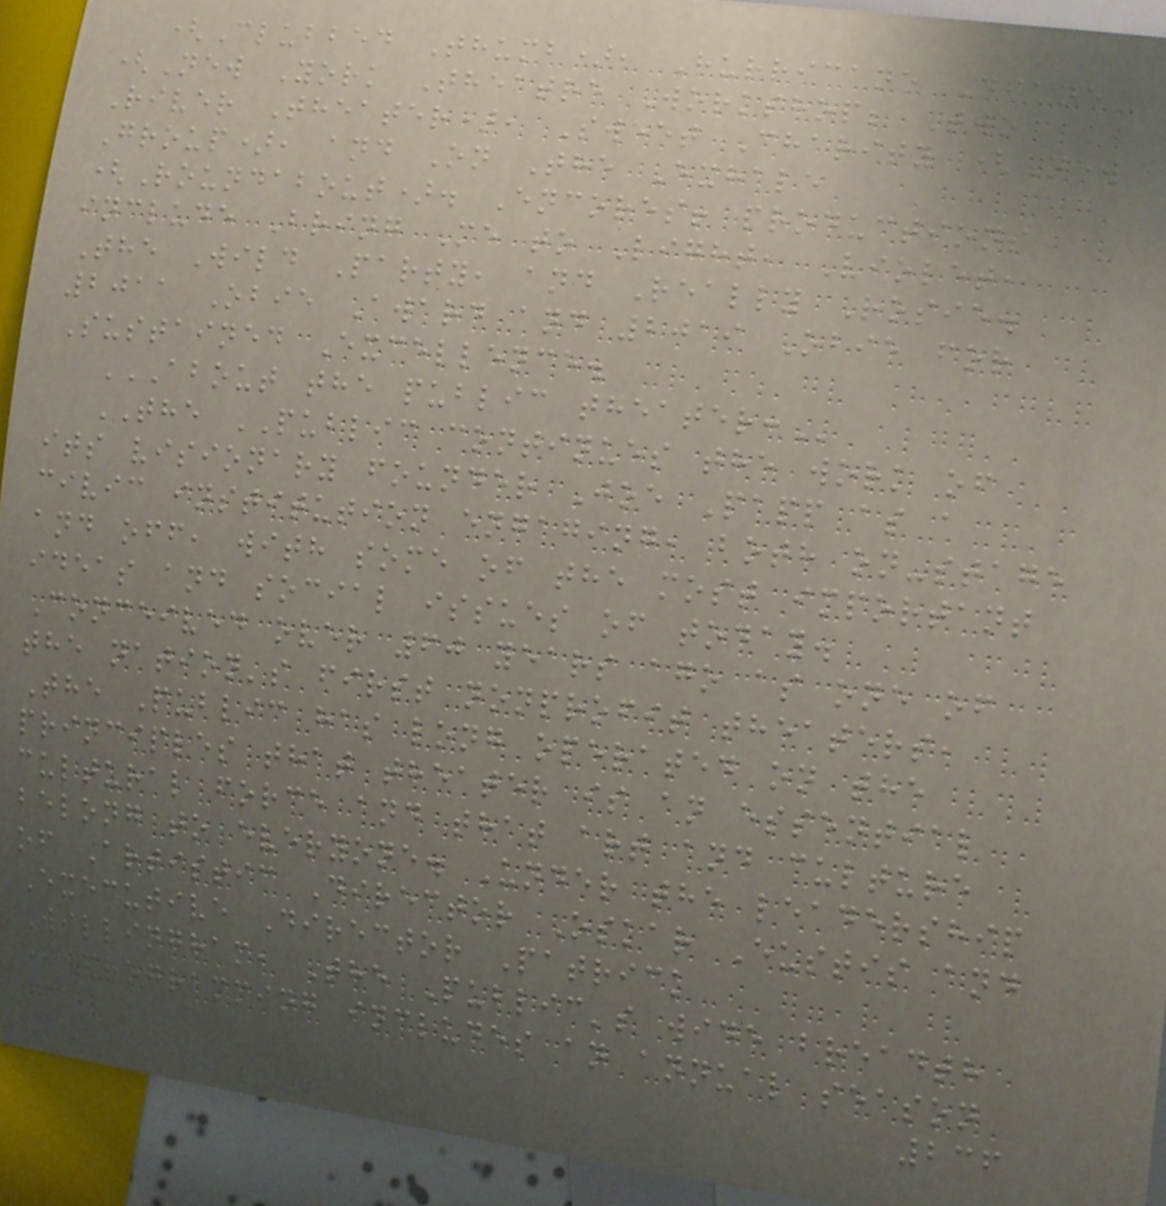(Clubbed Thumb), Hurricane Diane
(New York Theatre Workshop; Two
River Theater), Sweet Charity (New
Group), and On The Exhale
(Roundabout). Encores! productions
include Bring Me to Light, Violet,
The Wild Party, and Really Rosie.
2011 Obie Award and 2019 Obie for
Sustained Excellence.
ABOUT THE PUBLIC THEATER:
THE PUBLIC continues the work of
its visionary founder Joe Papp as a
civic institution engaging, both on-stage
and off, with some of the most important
ideas and social issues of today.
Conceived over 60 years ago as one of
the nation's first nonprofit theaters,
The Public has long operated on the
principles that theater is an essential
cultural force and that art and culture
belong to everyone. Under the leadership
of Artistic Director Oskar Eustis and
Executive Director Patrick
Willingham, The Public's wide breadth
of programming includes an annual season
236
